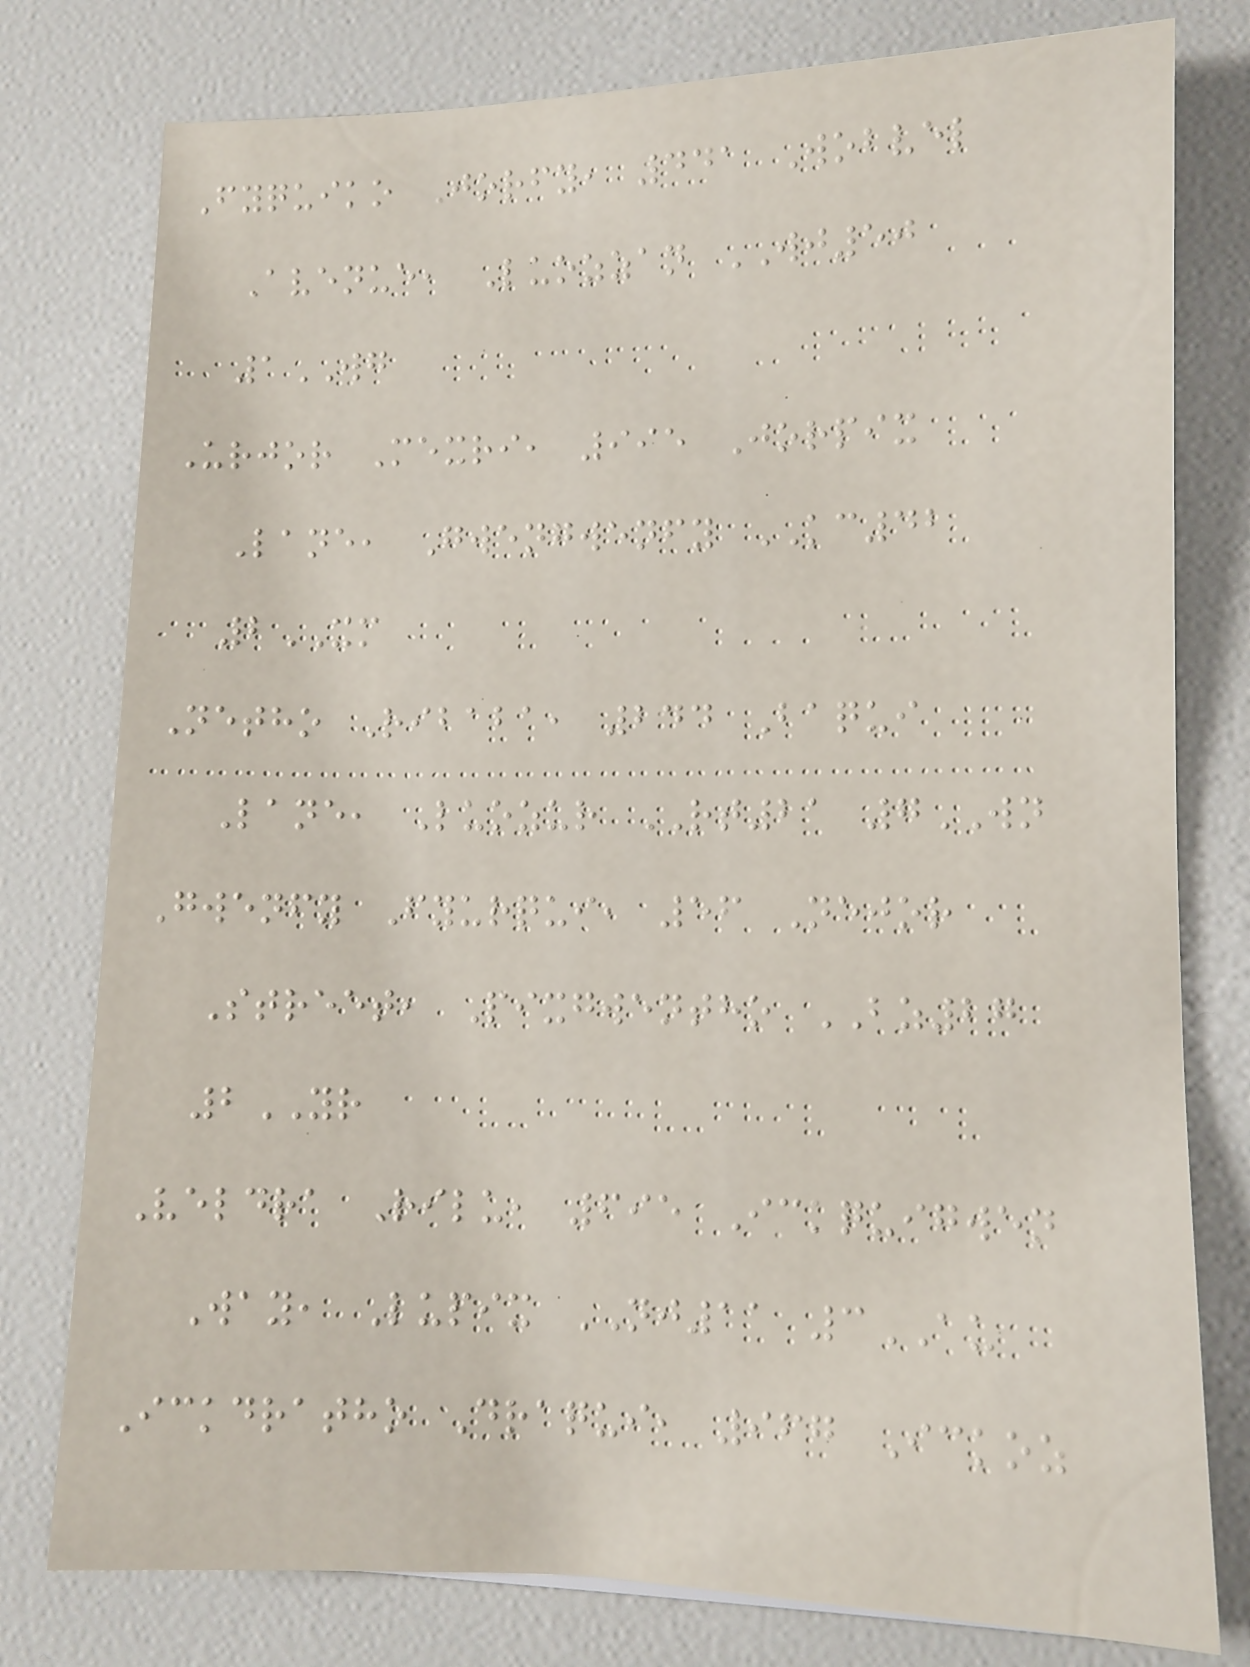Fyquiko Jorfy, 441 Wobvel
Avenue, Luozzan WJ50
1WG
Urjor Mexri, 995 Jorpix
Lane, Gwengwenfy KC42
2XM
Netho Ribaba, 244 Baqui
Lane, Luozur RT21 7WN
Gwenfy Fyurqui, 56 Nejor
Street, Pixgwentho BZ27
2YR
Veldra Rilu, 695 Ickquigwen
Way, Lupix NJ11 3AU
Ickdratho Draqui, 967 Ickoz
